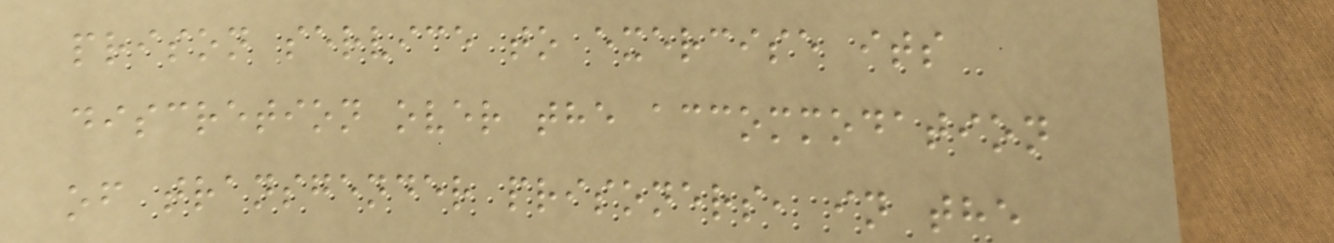prison service to exercise its
discretion over the accommodation
of transgender prisoners, in the
